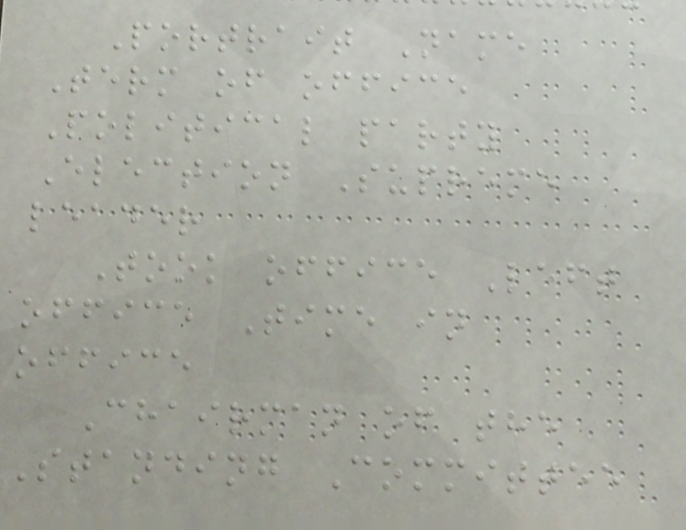Portrait Name
Term of office
Political party
Election Supreme
leader
Took office Left
office Time in
office
Chairman of the
Standing Committee
